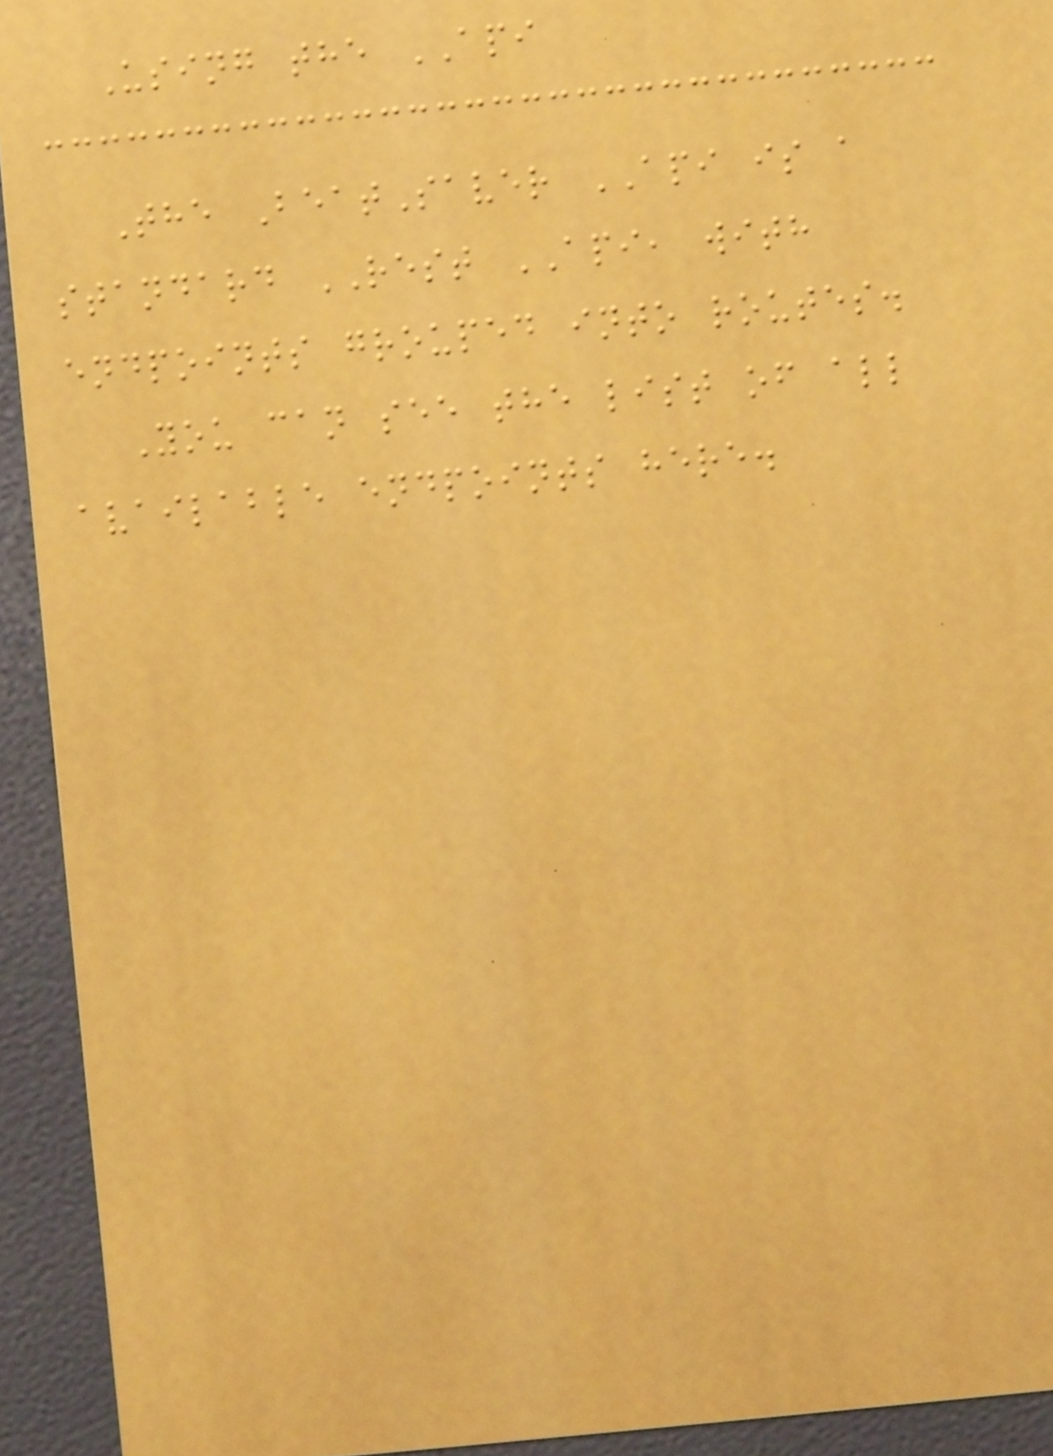Using the API
The BeatSaver API is a
standard REST API, with
endpoints grouped into routes.
You can see the list of all
available endpoints here.
